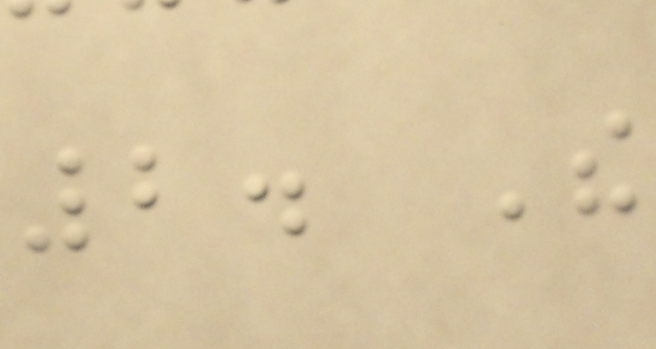2. The
